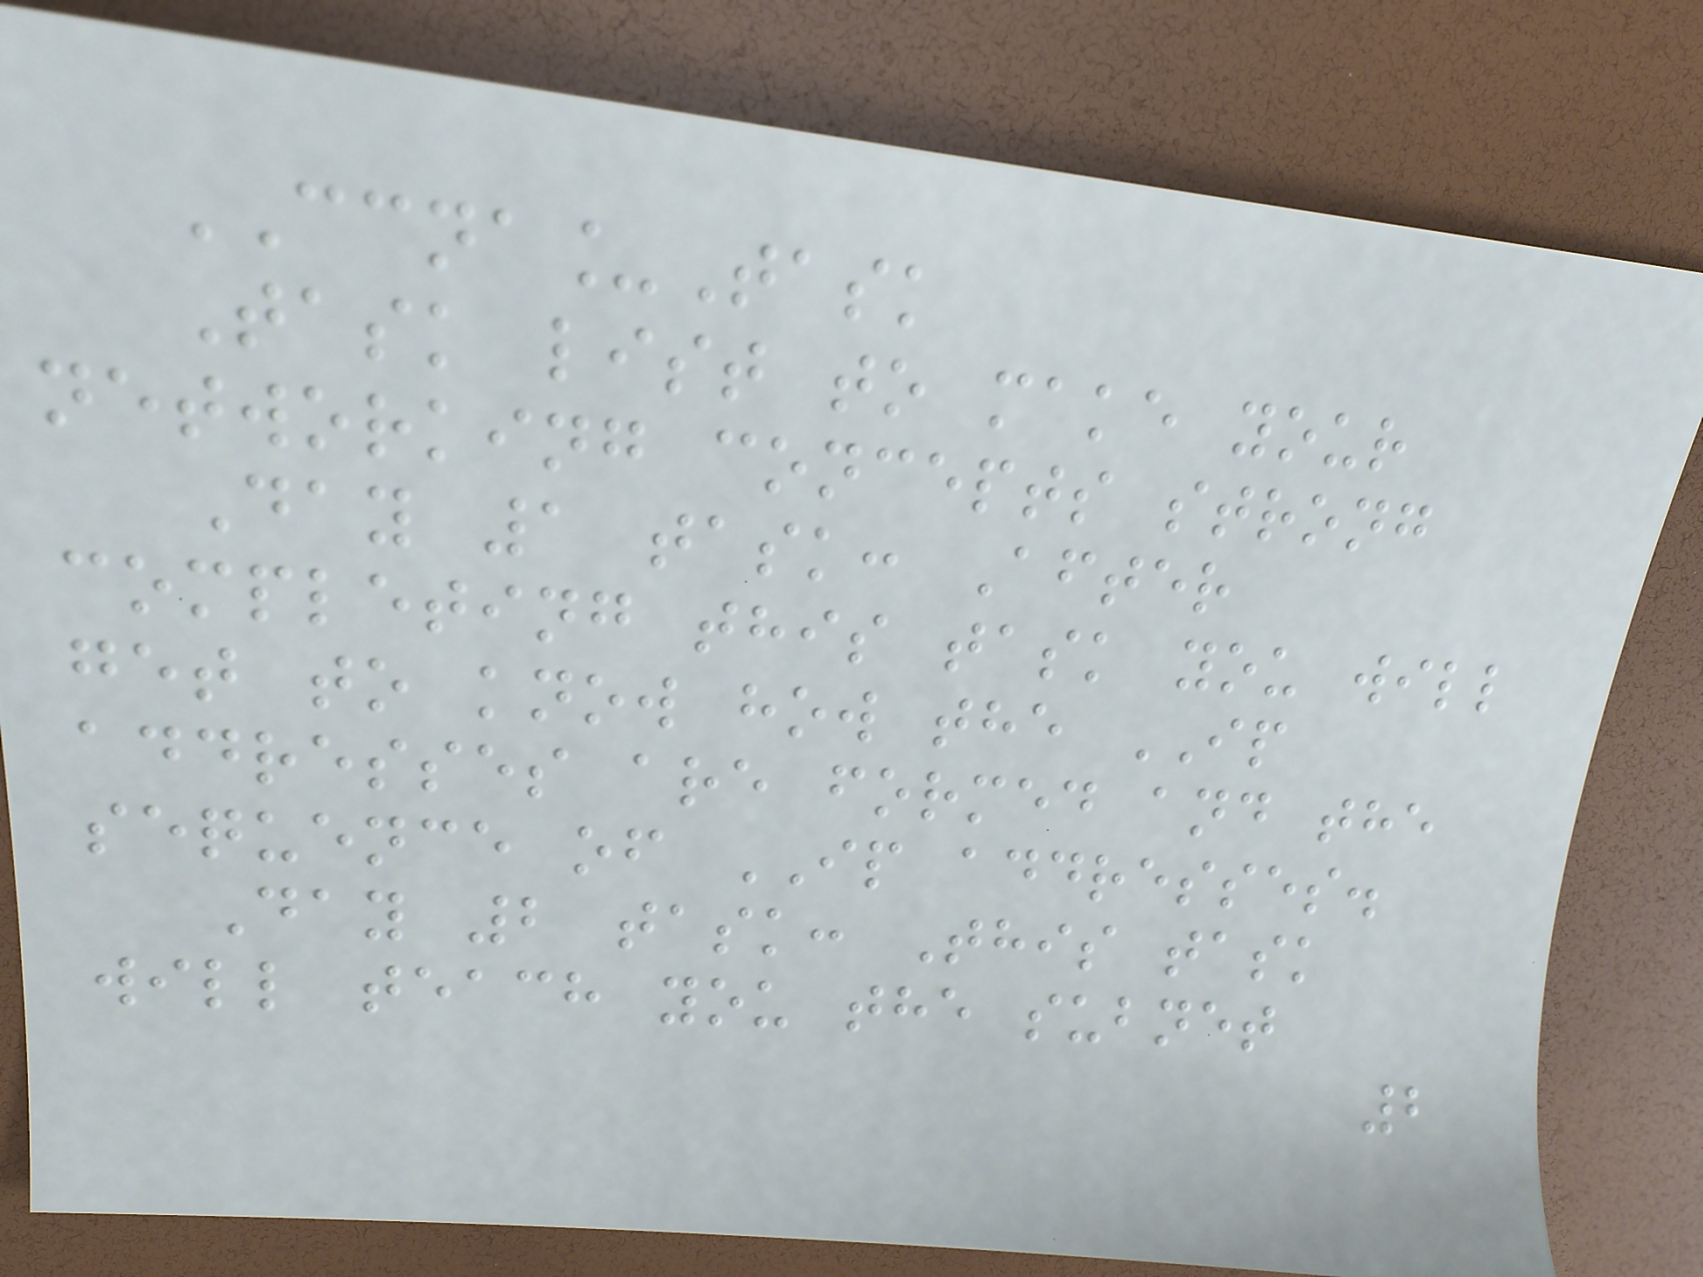CCNA_Task
Task list to make your
networking concepts strong
Day 1 task: After
completing this task you will
get to know how the IP
addresses are formed and the
sequence of IP addresses.
Day 2 task: This task
will teach you the subnet
2
